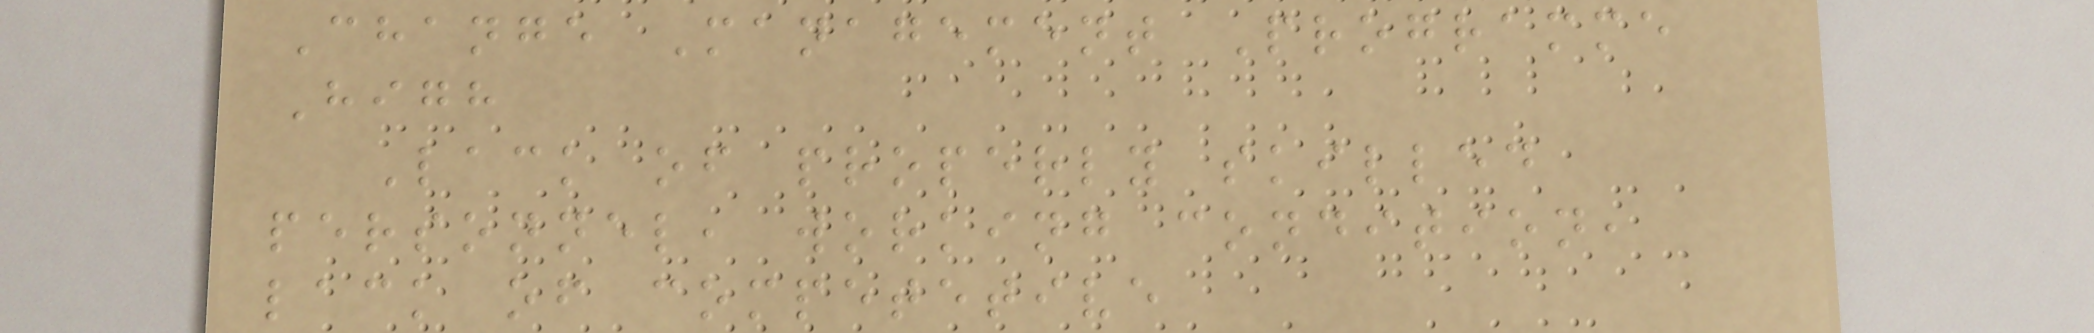Change Management Programme
High
Lack of properly skilled
personnel, working condition,
lack of competetive
